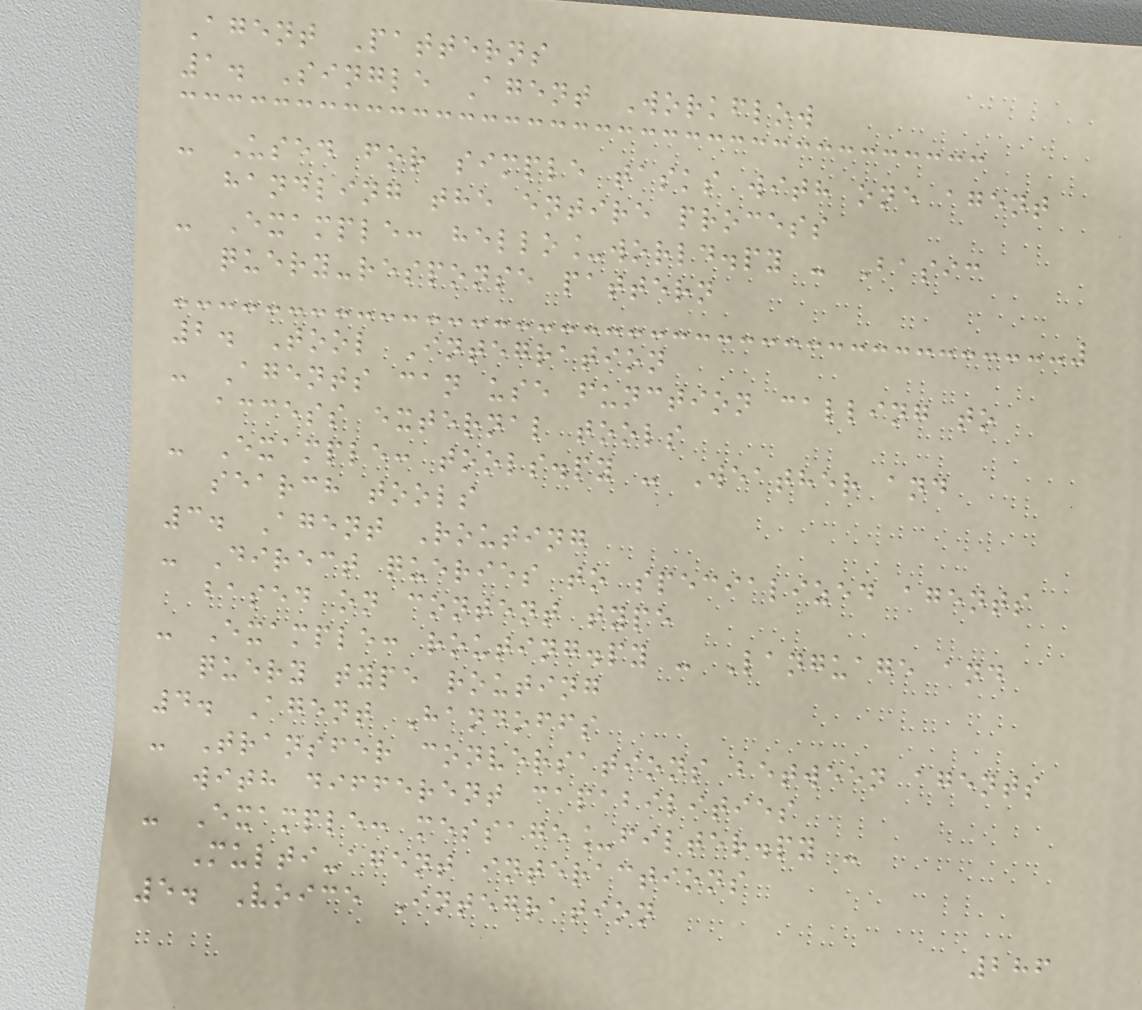Agent Patterns
1. Single Agent Workflow
- Used for simple tasks with one agent
handling the entire process
- Example: hello_world.py - Basic
query-response pattern
2. Tool Integration
- Agents can use function calling to
access external tools
- Example: tools.py - Weather and
search tools
3. Agent Routing
- Direct queries to specialized agents
based on content type
- Example: routing.py - Language and
query type routing
4. Agent Handoffs
- Transfer conversations between agents
with different capabilities
- Example: message_filter.py -
Multi-agent interactions
5. Voice Integration
286
